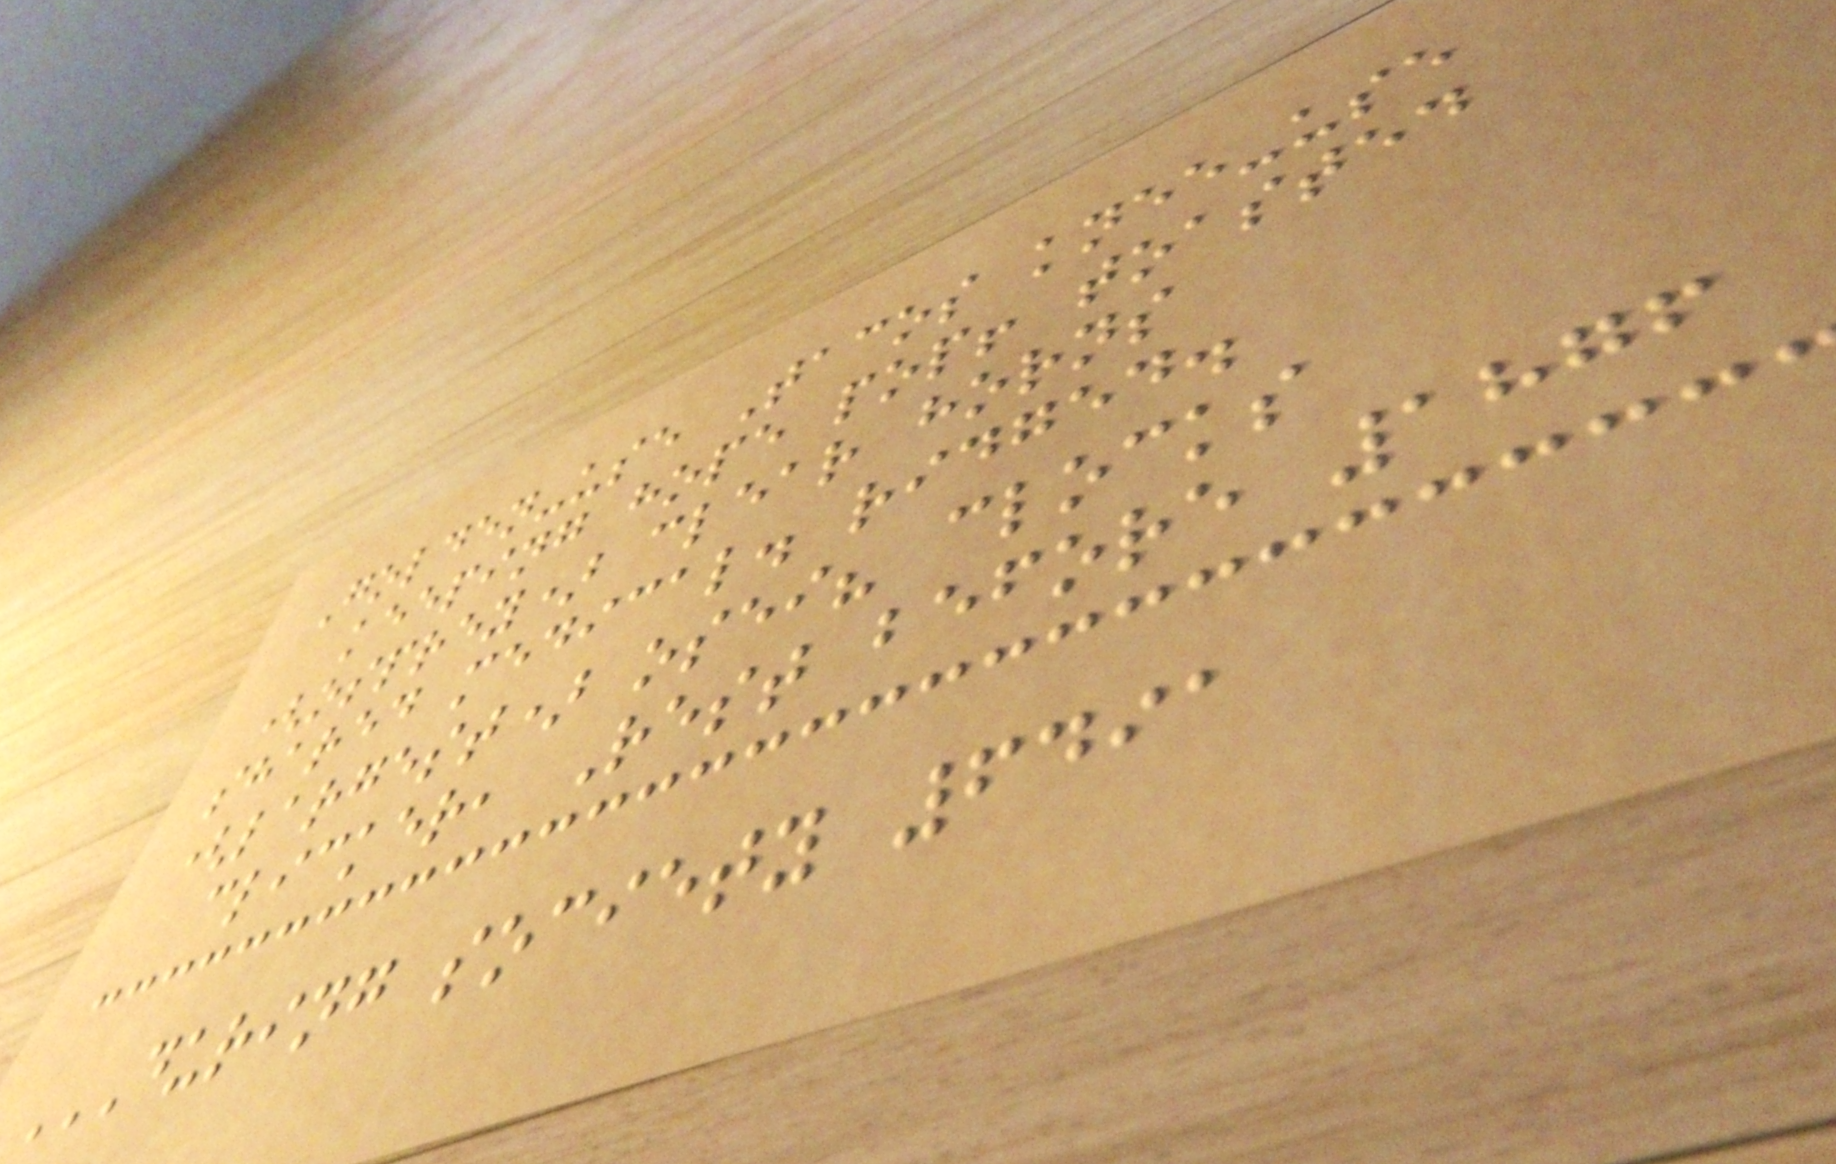Golden-use Tacos knee-use
keeping hope pop! toasted
(osprey) clear horns
shared medical. ridged.
(largest) osei? clocks
clicker, Rest before 1876
DURING SOCIETY 6491
